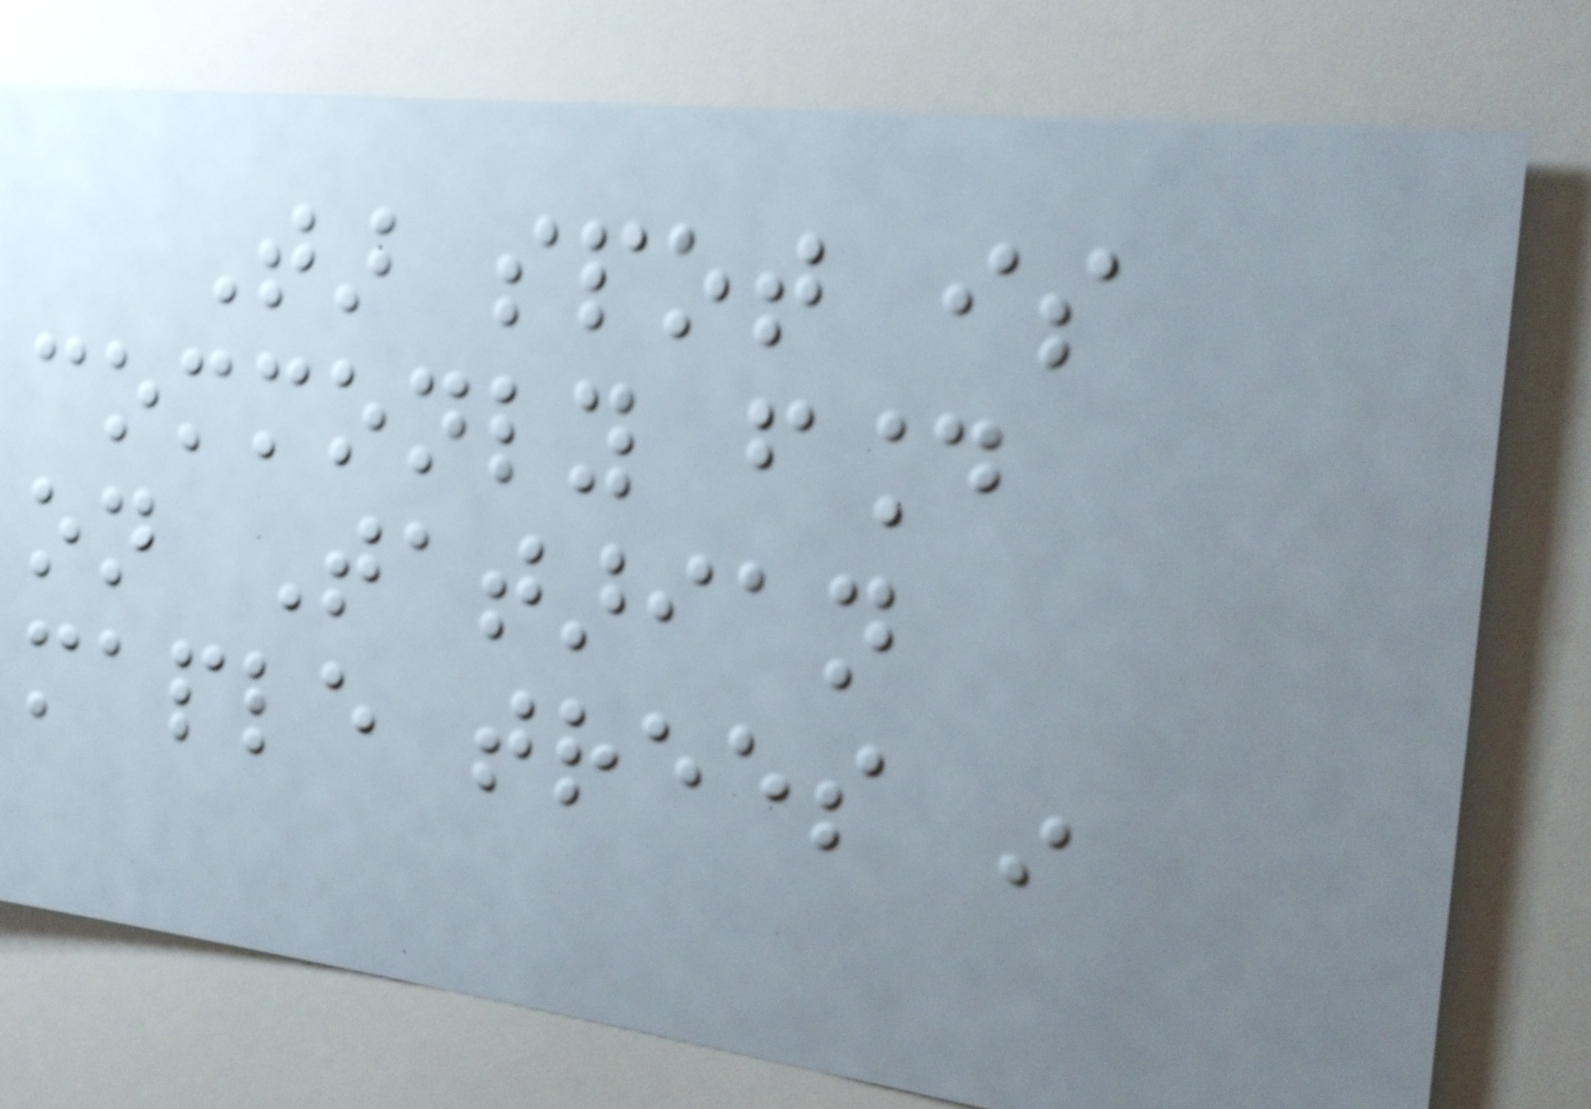Tar spot is
commonly found
on Tatarian
maple trees in
